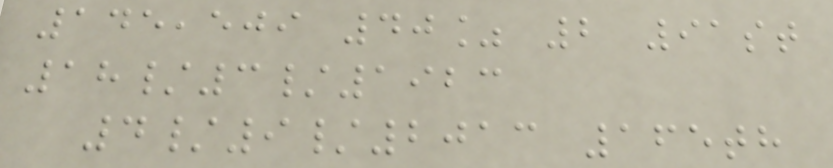145,509 40% 2 91st
18/3/1923
4/9/2013 165th
